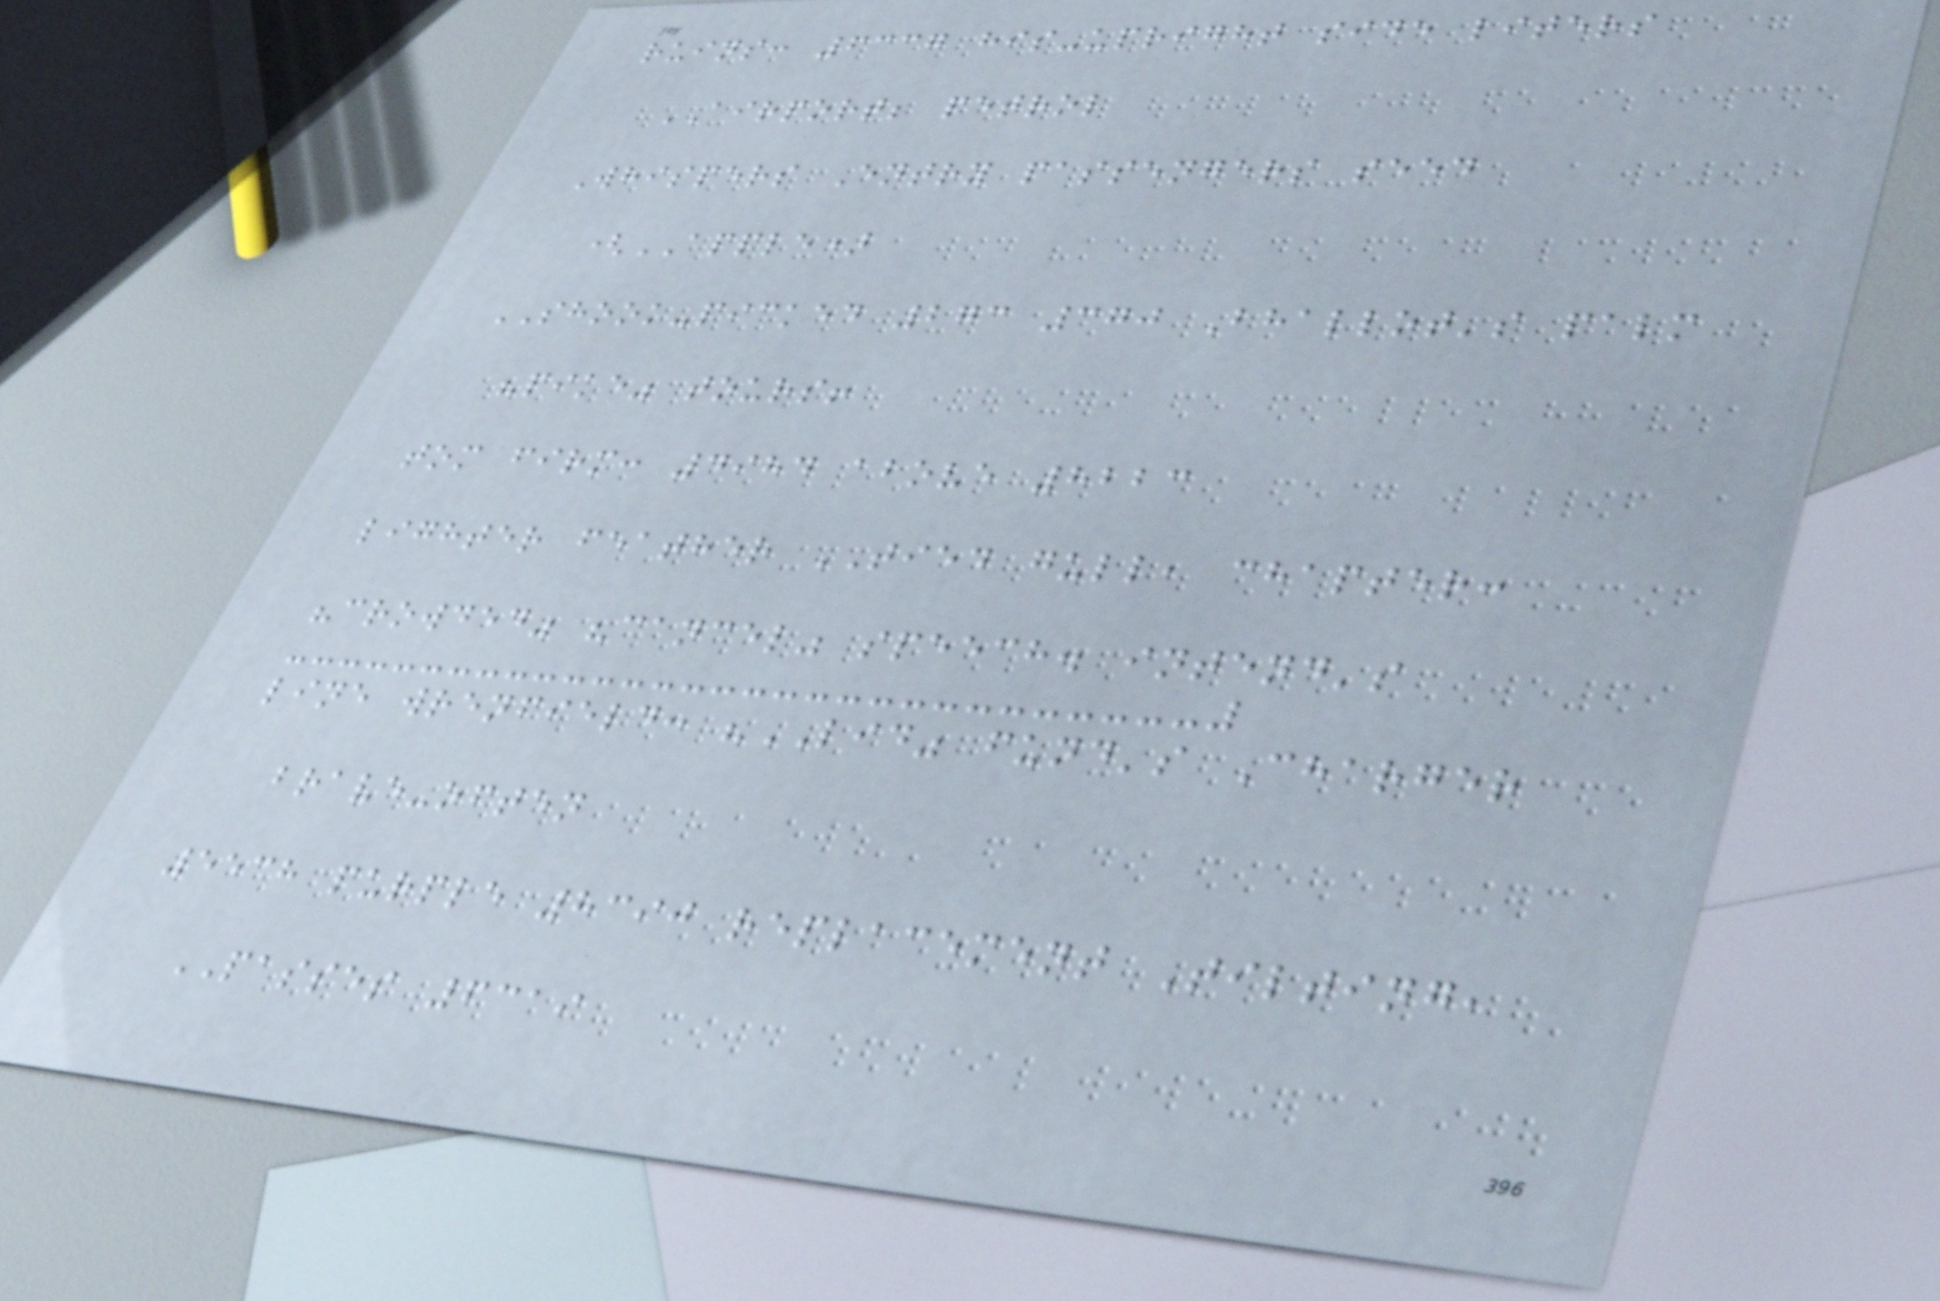ruins: 6337 his-upright side liters
AIRPORT; petrol
Whispers Entry passengers seed
(APPLE)
SHOOK-picked 273 370 Bhallot's palm
"pike" tours!
tom firm: 4984 above 8223
lighter feather TIED gull, chapter:
"crowded" "cancel" speech. intend's
line wrenfield: "LID" fund's Charger
brave-often
5538 purple 8390 replacement Tilting,
PASSES 6319
